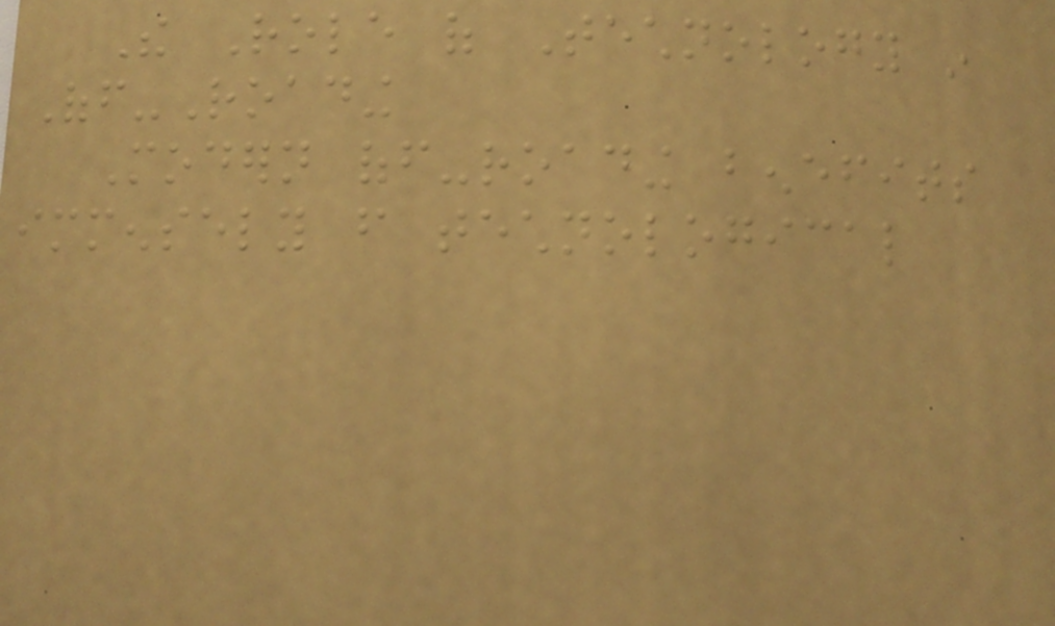The Role of Technology in
Off-Roading
Modern off-roading benefits
immensely from technological
